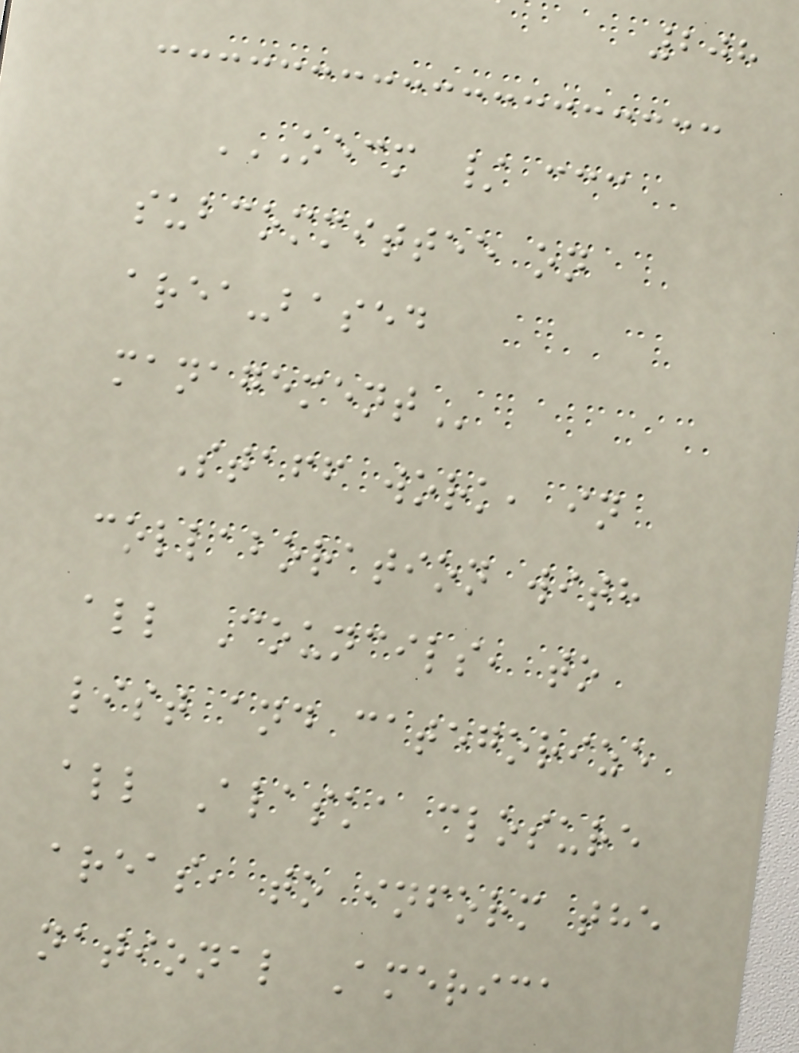208
OECM / CCC
SUBCOMMITTEE ON
AREA-BASED
MANAGEMENT
Staff work, in
collaboration with
all Councils, to
list and categorize
all Alaska closure
areas, to inform the
national America
